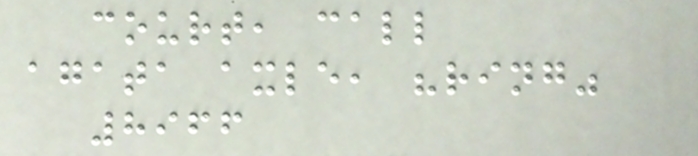court, call
agata axle, "ring"
8966
